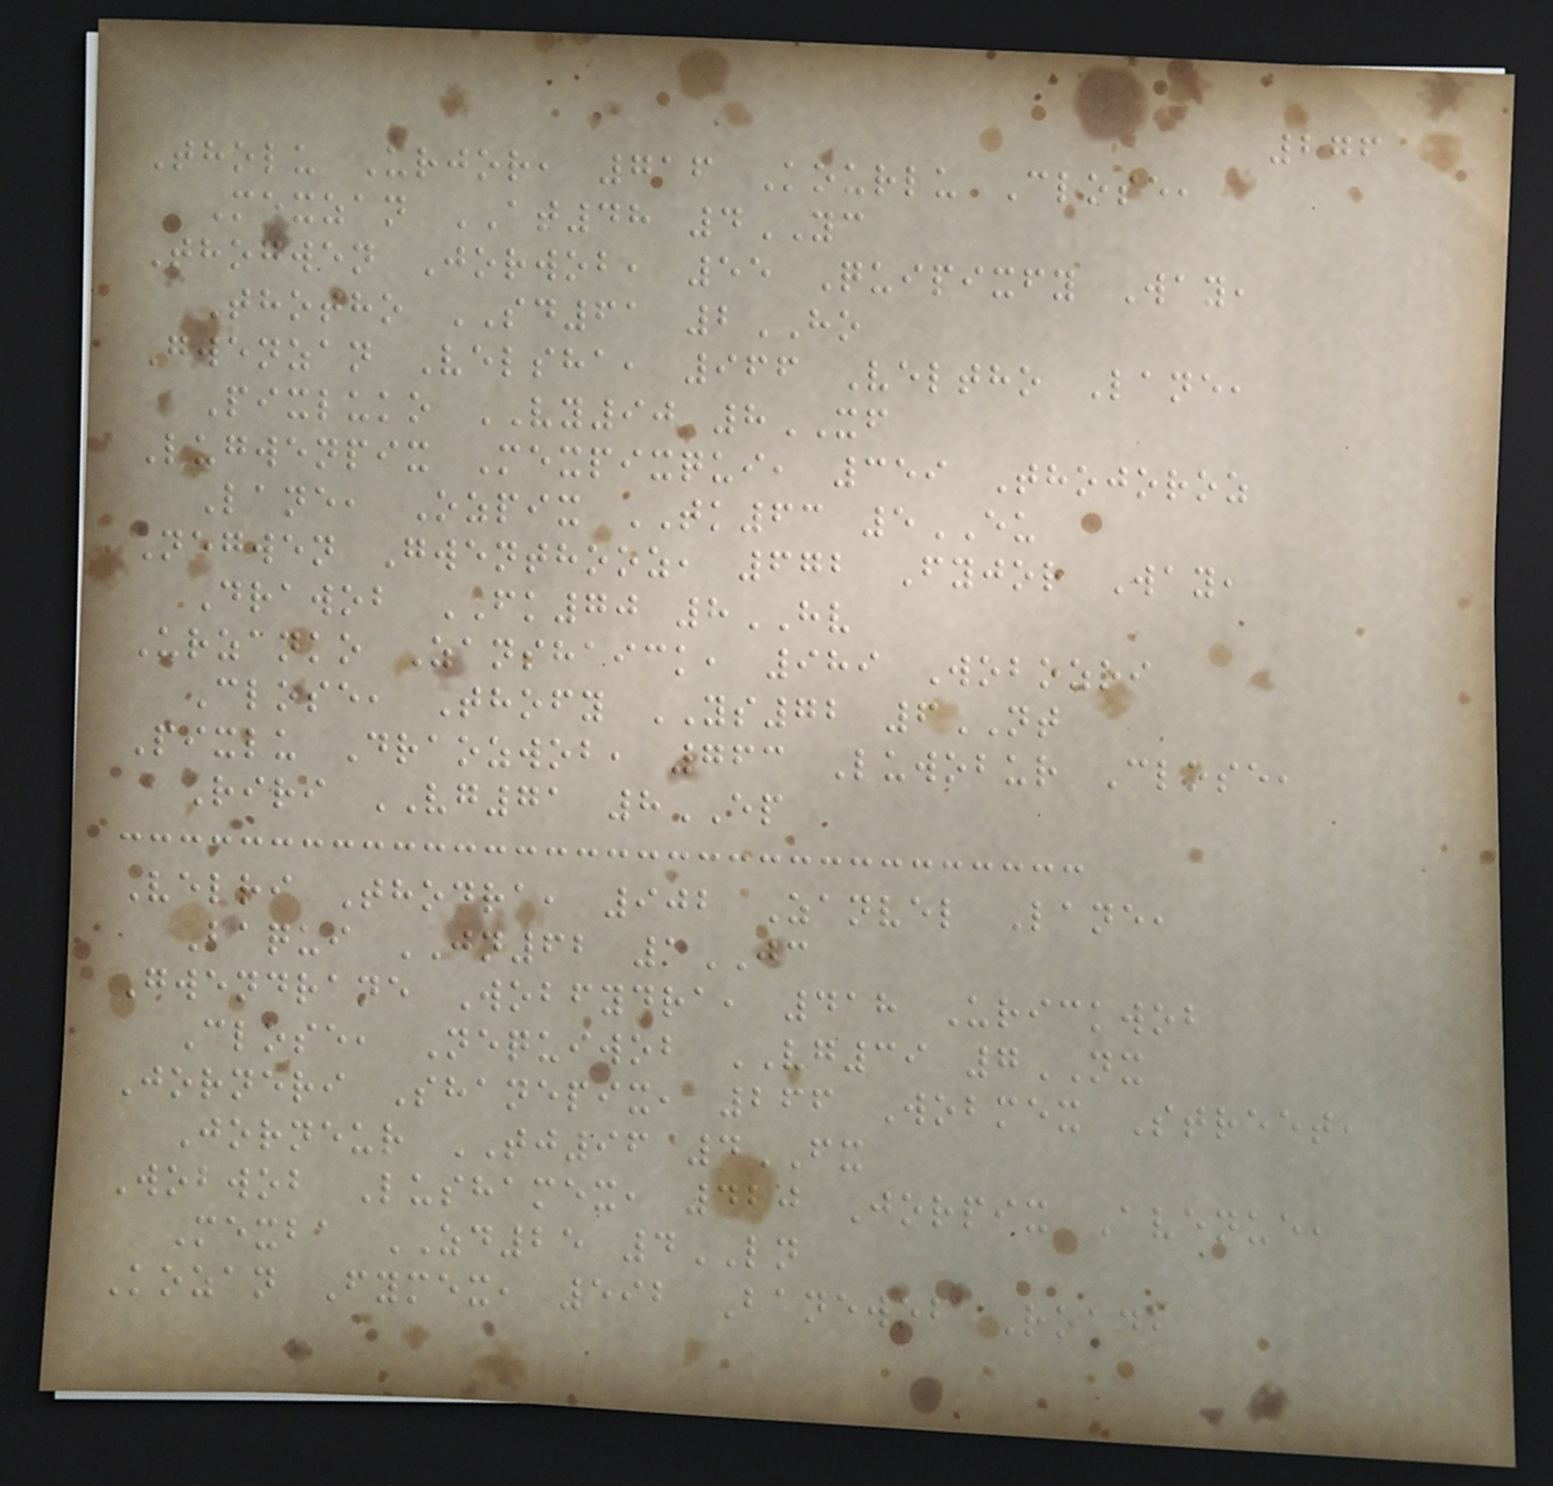276
Tholu Urjor, 716 Kourlu Close,
Mexzan AT48 4YC
Thogwen Jorwob, 55 Quipixfy Way,
Thotho SD61 2HO
Gwenzan Velsha, 966 Veltho Lane,
Pixluko VY90 8XF
Lugwenpix Mexpixqui, 359 Thojoroz
Lane, Ozpix TK63 5EU
Negwen Gwenthooz, 672 Fyjor Way,
Drawob FK70 8HV
Urzanko Zanshaick, 989 Wobozri
Close, Thofy YS72 6NT
Pixlu Draozwob, 763 Luwobur Close,
Riri VG71 8EP
Velri Thodra, 902 Zanvel Lane,
Baqui JN62 1JC
Gwendrane Wobfydra, 418 Urickwob
Close, Nequiwob VG39 7NX
Jorneri Shanepix, 266 Wobmex Street,
Jorneur TJ96 4FX
Wobwob Lushamex, 420 Jorpix Avenue,
Mexba ZD25 4LN
Kozan Fymex, 592 Banewob Road,
